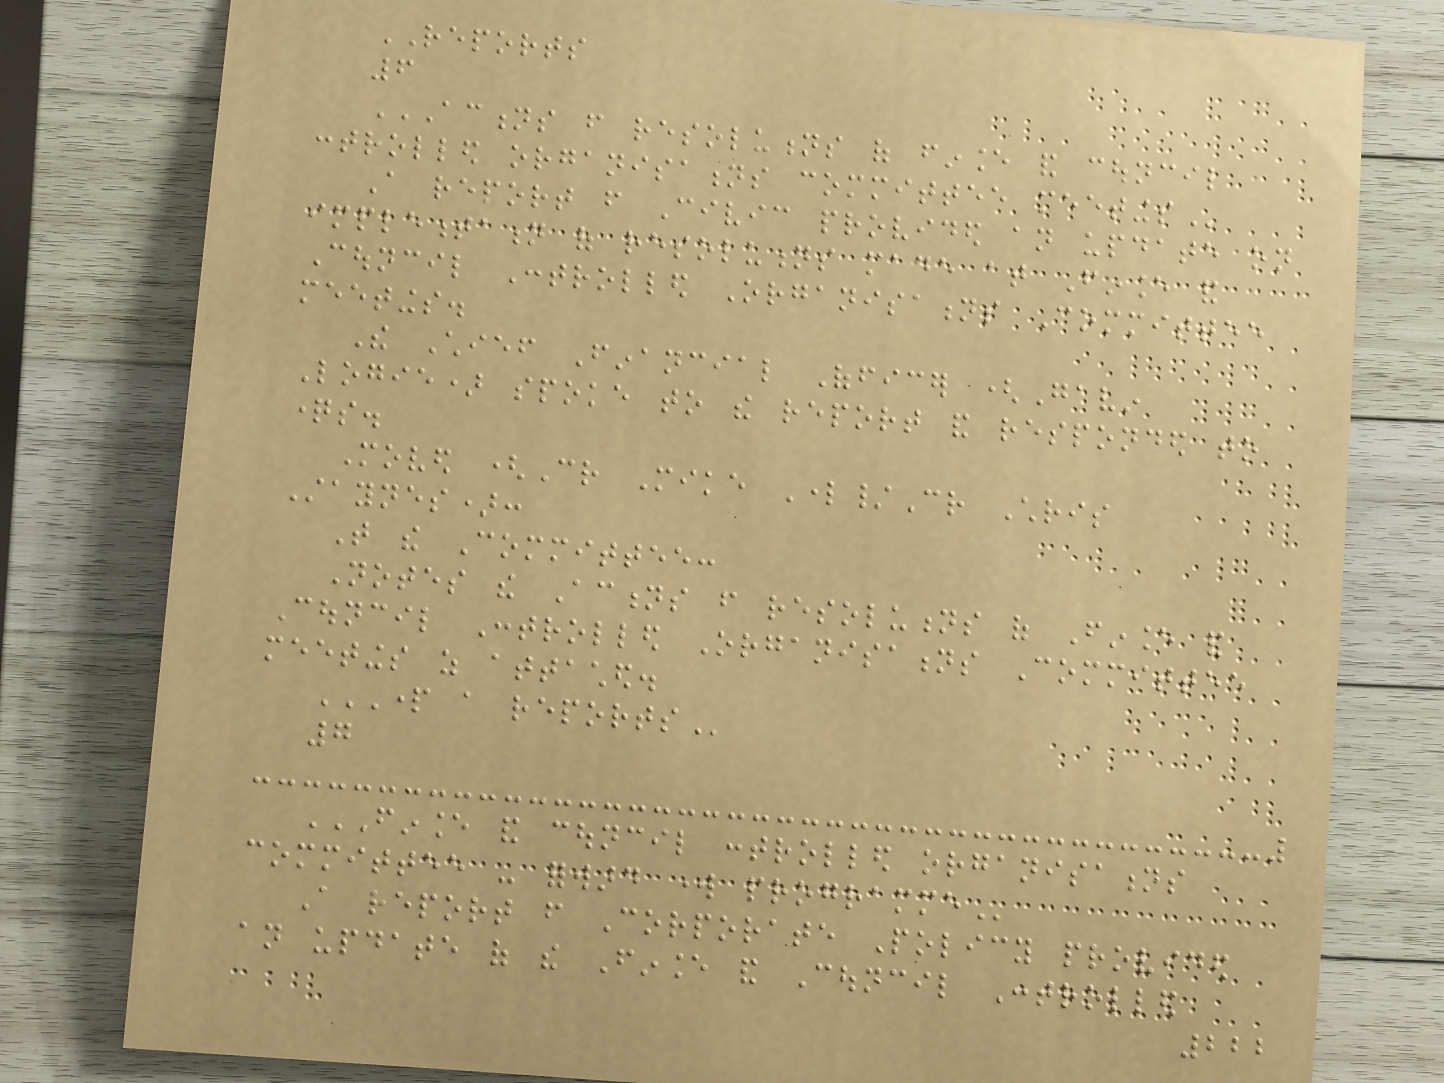REPORTS
6
ACTIONS FROM RESOLUTIONS OF FINANCE AND COUNCIL
CONTROLLED ORGANISATIONS COMMITTEE MEETINGS
A report from Civic provided an update on
implementation of resolutions made at Finance and
Council Controlled Organisations Committee
meetings.
The Chief Financial Officer (Gavin
Logie) spoke to the report and responded to
questions.
Moved (Cr Mike Lord/Cr Chris
Staynes):
That the Committee:
Notes the Actions from resolutions of Finance and
Council Controlled Organisations Committee
meetings as attached.
PART A REPORTS
7
FINANCE AND COUNCIL CONTROLLED ORGANISATIONS
COMMITTEE - FORWARD WORK PROGRAMME
A report from Corporate Policy provided
an update of the Finance and Council Controlled
222
